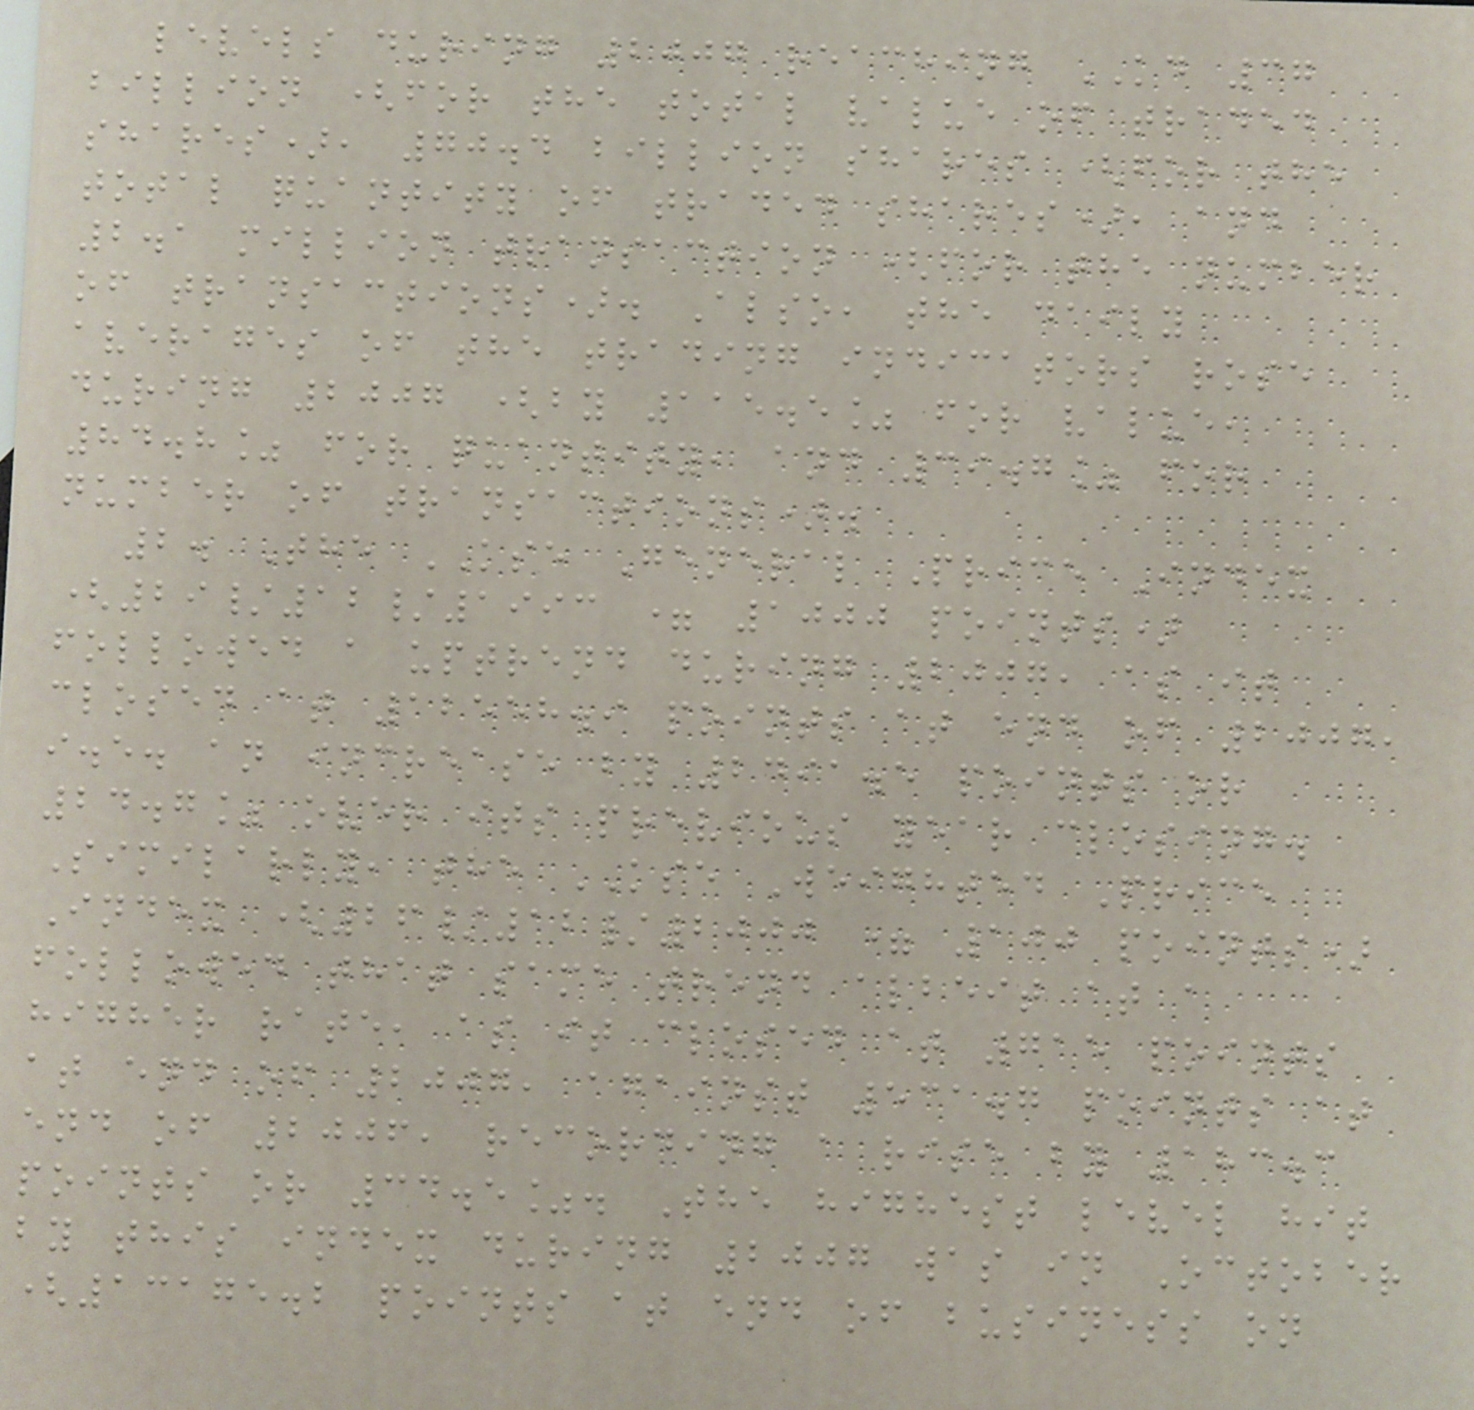levels during 2007 reaching KD 37
billion (for the total value of traded
shares), 70.4 billion shares (for the
total quantity of traded shares), and
2.1 million transaction (for the number
of transactions). Also, the daily
averages of the trading indicators rose
during 2007 (by 115.5% for value,
84.8% for quantity, and 39.7% for
number of transactions).
2. The KSE General Price Index
(29/12/1993 = 1000 points)
followed a uptrend during 2007, as it
closed at 12558.9 points at end of 2007,
i.e. an increase by 2491.5 points or
24.7% over its previous year closing.
Similarly, the KSE Weighted Price
Index (26/12/2000 = 100 points)
followed that same trend albeit at a
higher rate, as it closed at 715 points
at end of 2007, against 531.7 points at
end of 2006, recording a rise by 183.3
points or 34.5%. The highest level hit
by this index during 2007 was in October
(13175.2 points at end of business on
